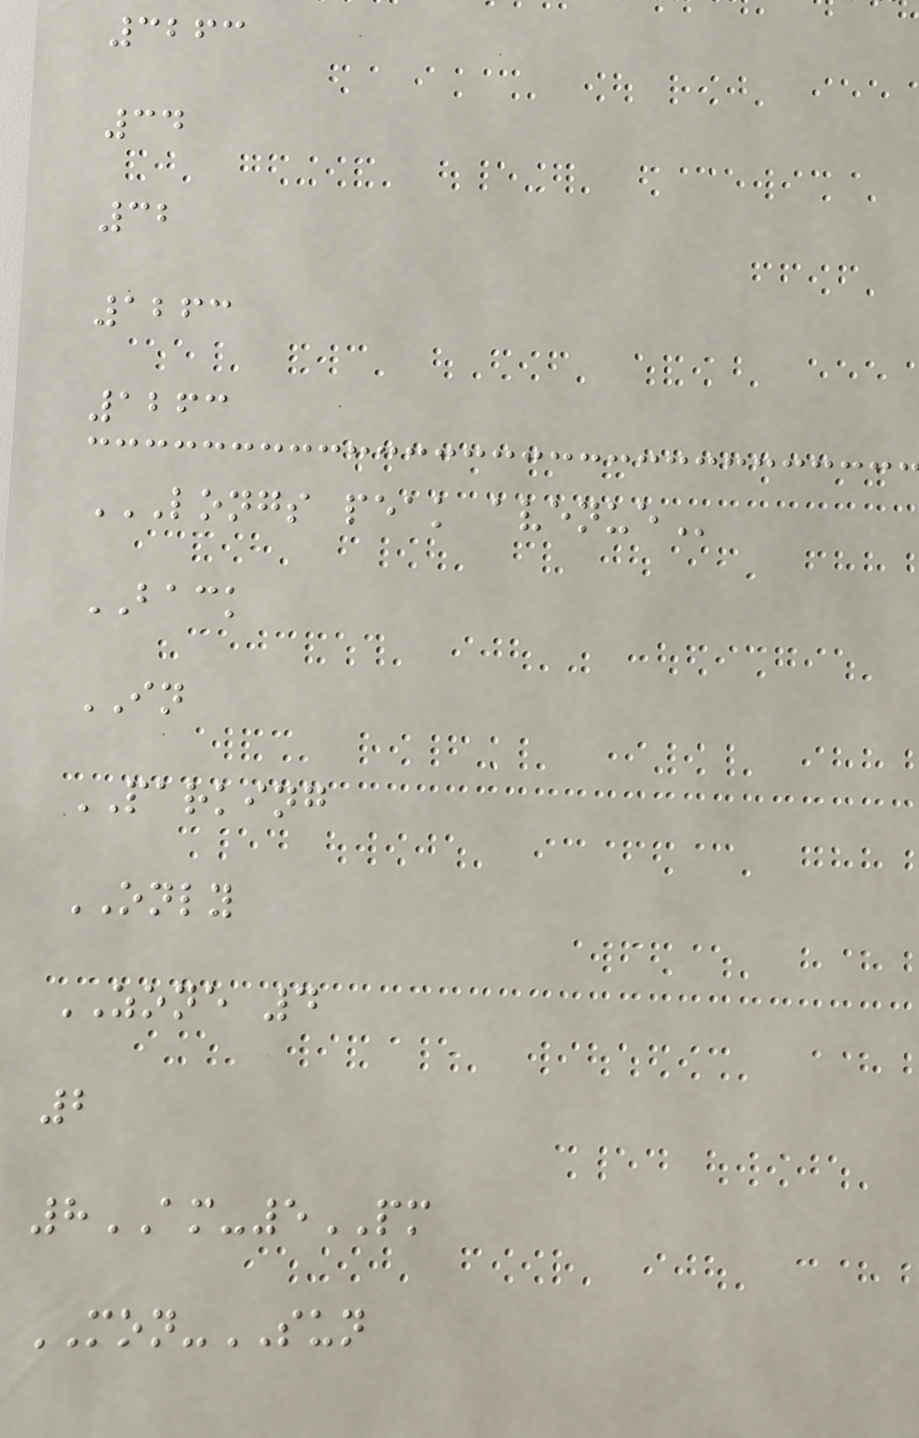3263
34
32
1263
1263
LONGS PEAK AVENUE
BACK
IN
PARKING
ONLY
ZONE 4
2
8AM-5PM
MON-SUN
